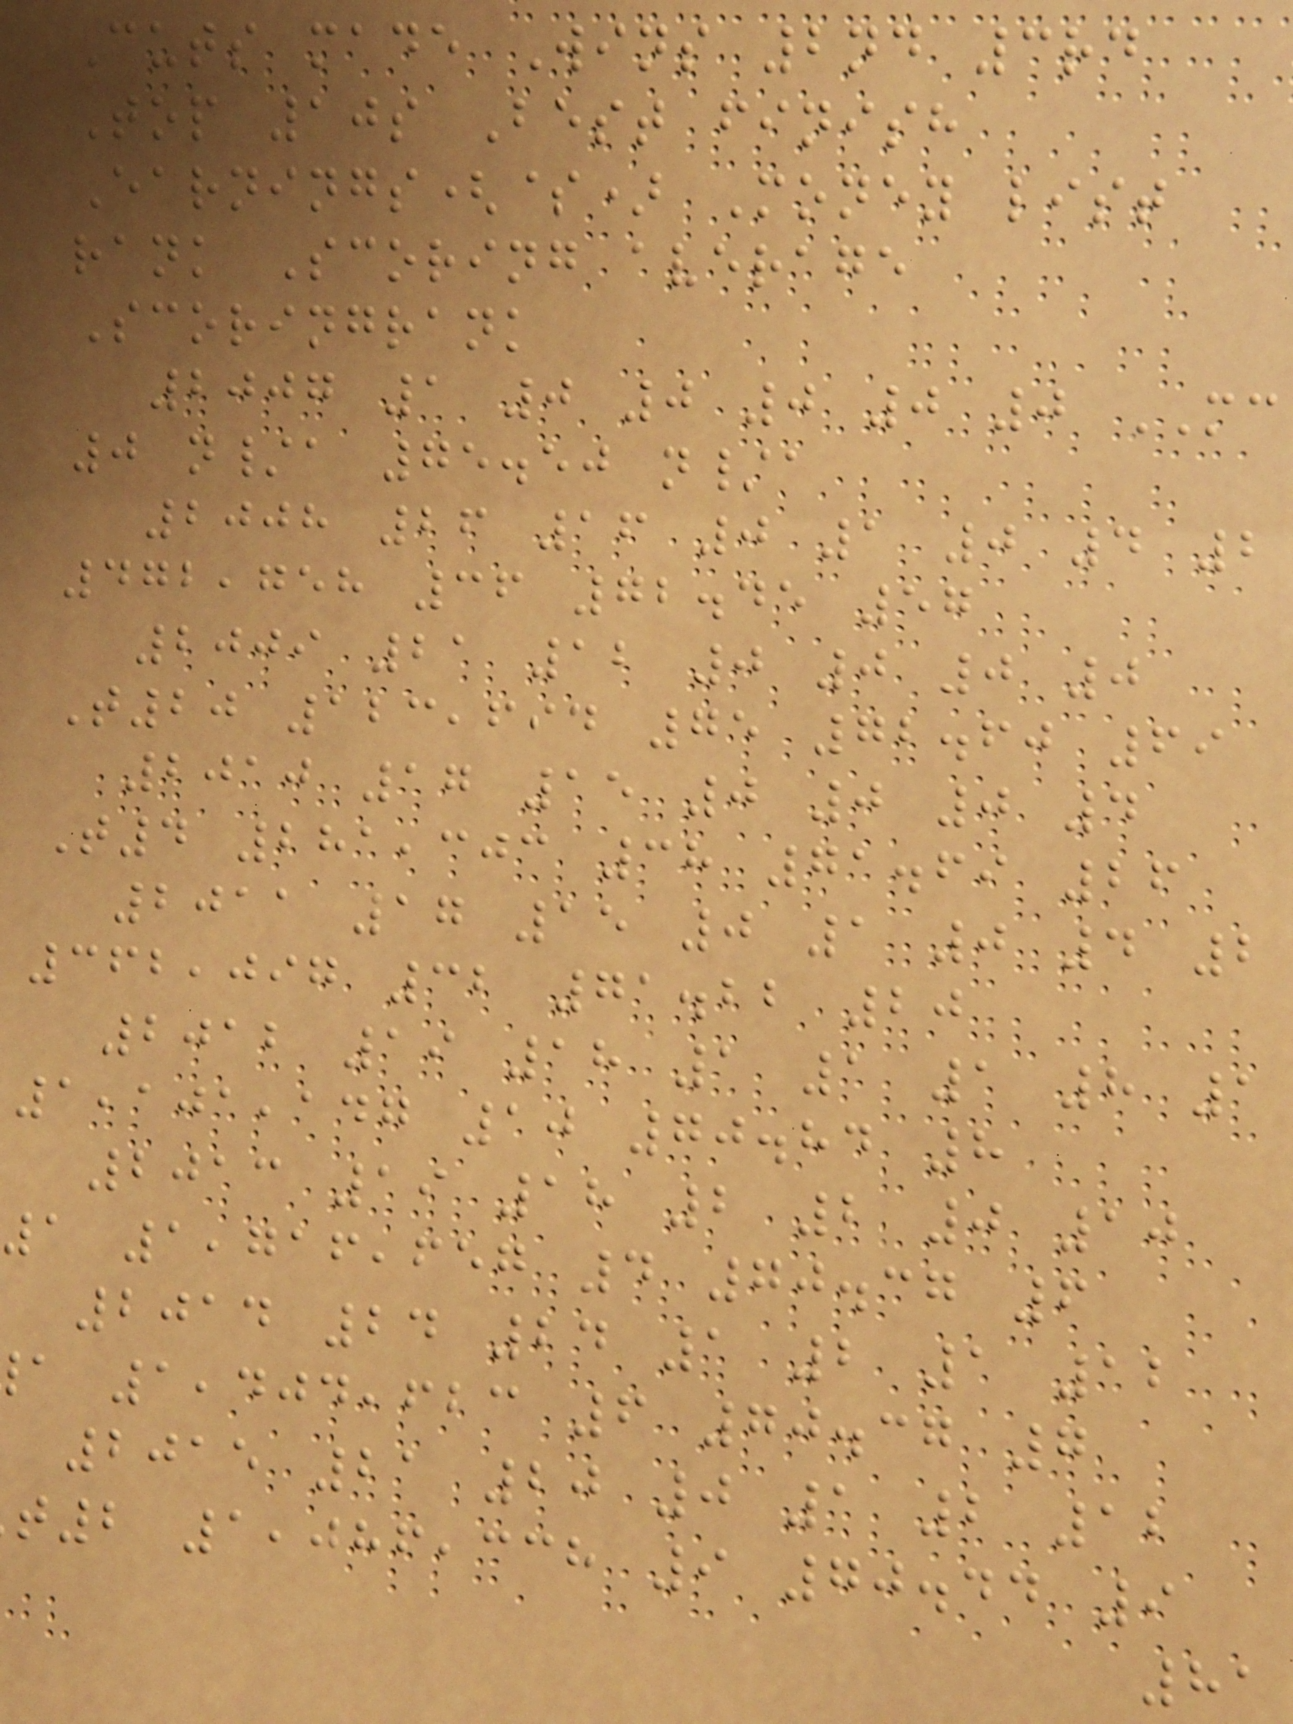Cuts made Wins 2nd 3rd
Top 10s Best finish
Earnings($) Money list
rank Scoring average
Scoringrank
2007 1 0 0 0 0 0 MC
0 n/a 75.50 n/a
2008 26 16 0 1 0 4 2
472,758 36 72.45 57
2009 21 12 0 0 0 0
T20 123,694 75 72.60 69
2010 17 15 0 0 0 4
T4 281,303 38 71.69 26
2011 17 15 0 1 0 4 2
362,097 32 71.22 20
2012 19 18 1 1 1 8 1
1,101,147 10 70.84 8
2013 19 18 2 2 0 10
1 1,716,657 4 70.37 6
2014 24 24 1 2 1 12
a 1,404,623 6 70.37 7
2015 21 20 0 1 2 12
t2 1,086,338 9 70.44 9
81
